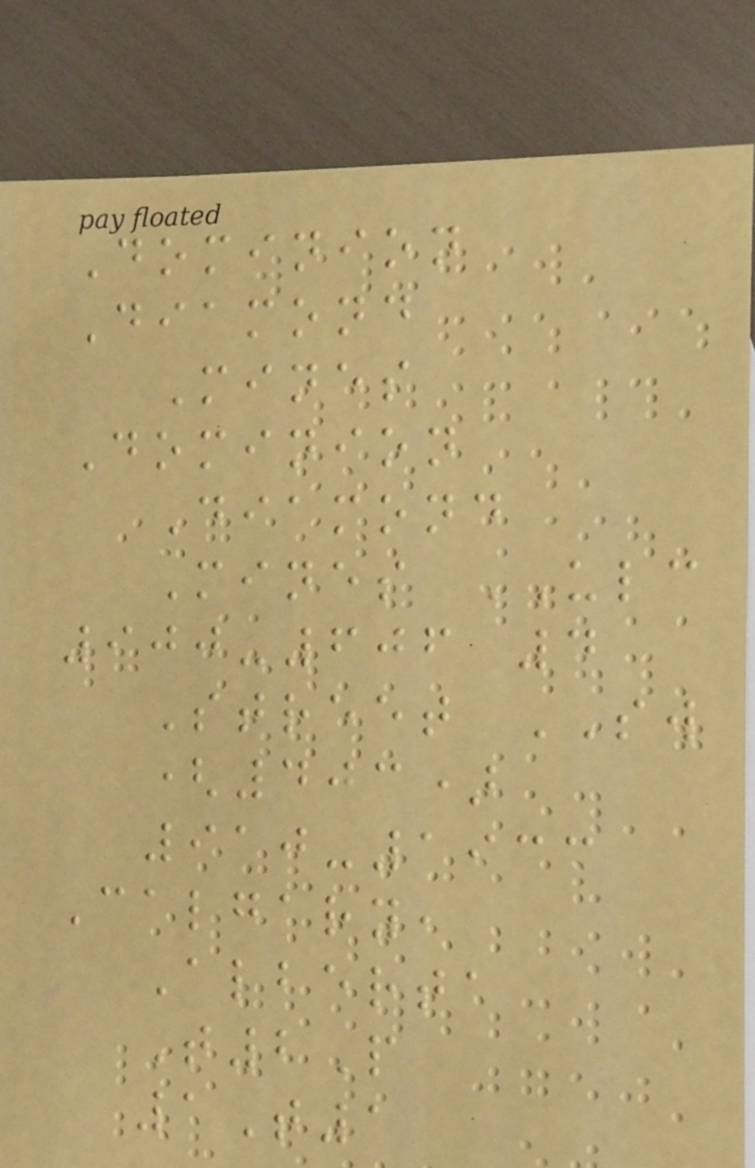Dominion
Diamond
Mines
Dominion
Diamond
Mines ULC
900-606 4
Street SW
(403)
910-1933
Calgary,
Alberta
T2P
1T1
